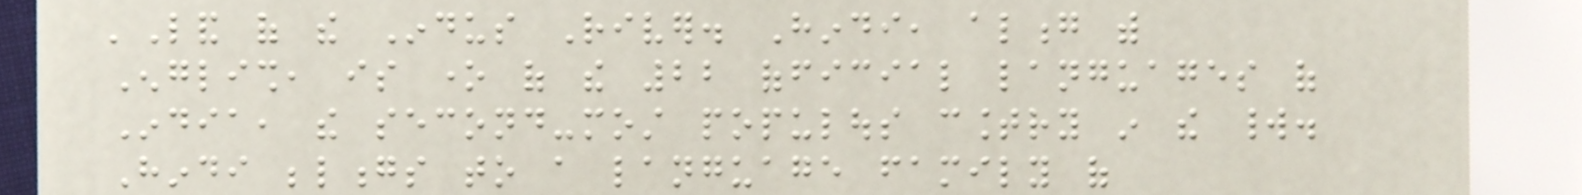'Land of the Indus River. Hindi, along with
English, is one of the 22 official languages of
India, the second-most populous country in the world.
Hindi belongs to a language family of
